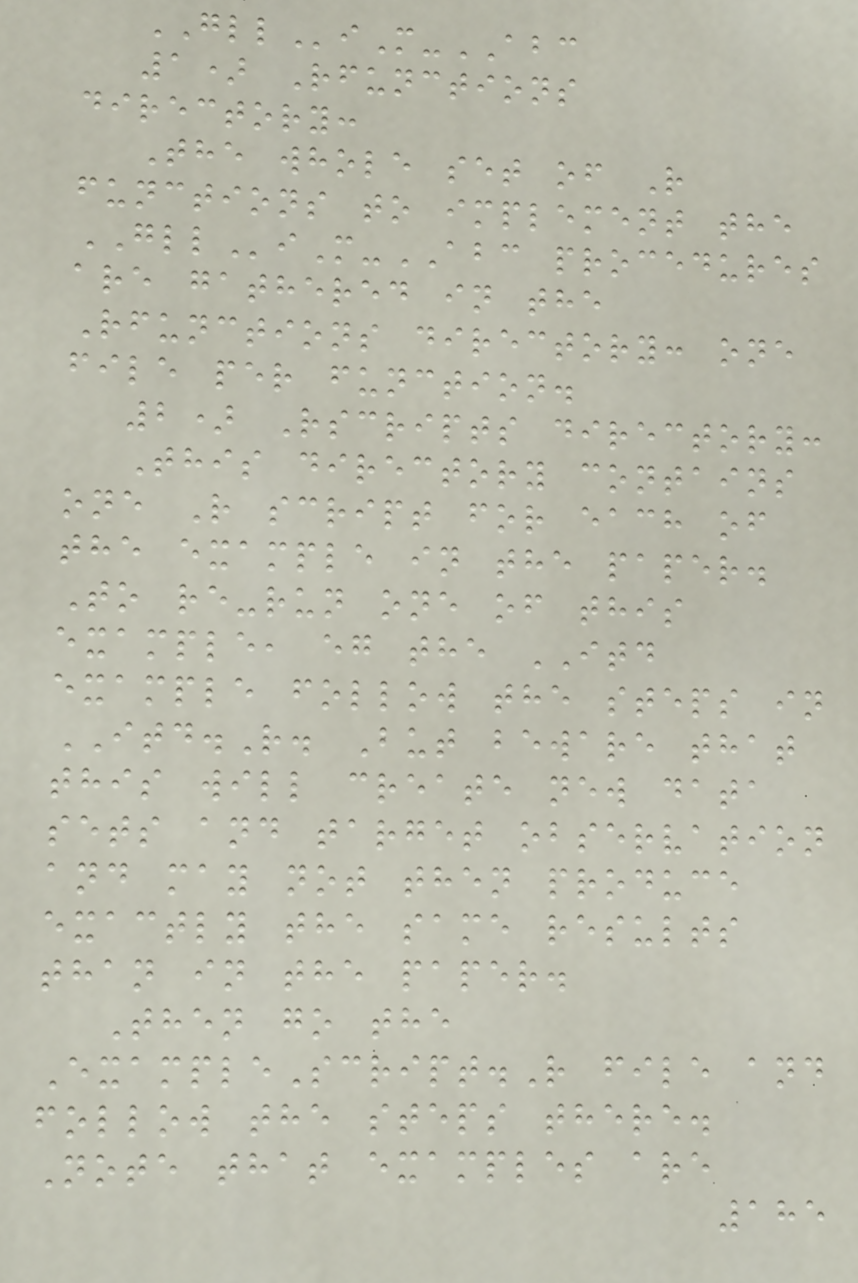GLLiM-ABC
1) Rfunctions
directory:
The whole set of R
functions to implement the
GLLiM-ABC procedures
are gathered in the
Rfunctions directory: one
file per function.
2) Rscripts directory:
This directory contains
one R script for each of
the example in the paper.
To re-run one of this
example, eg the ITD
example follow the steps in
ITD.R. But beware that
this will create new data
sets and target observation
and may not then produce
exactly the same results
than in the paper.
Then go the
ExampleScript.R file and
follow the steps there.
Note that examples are
185
